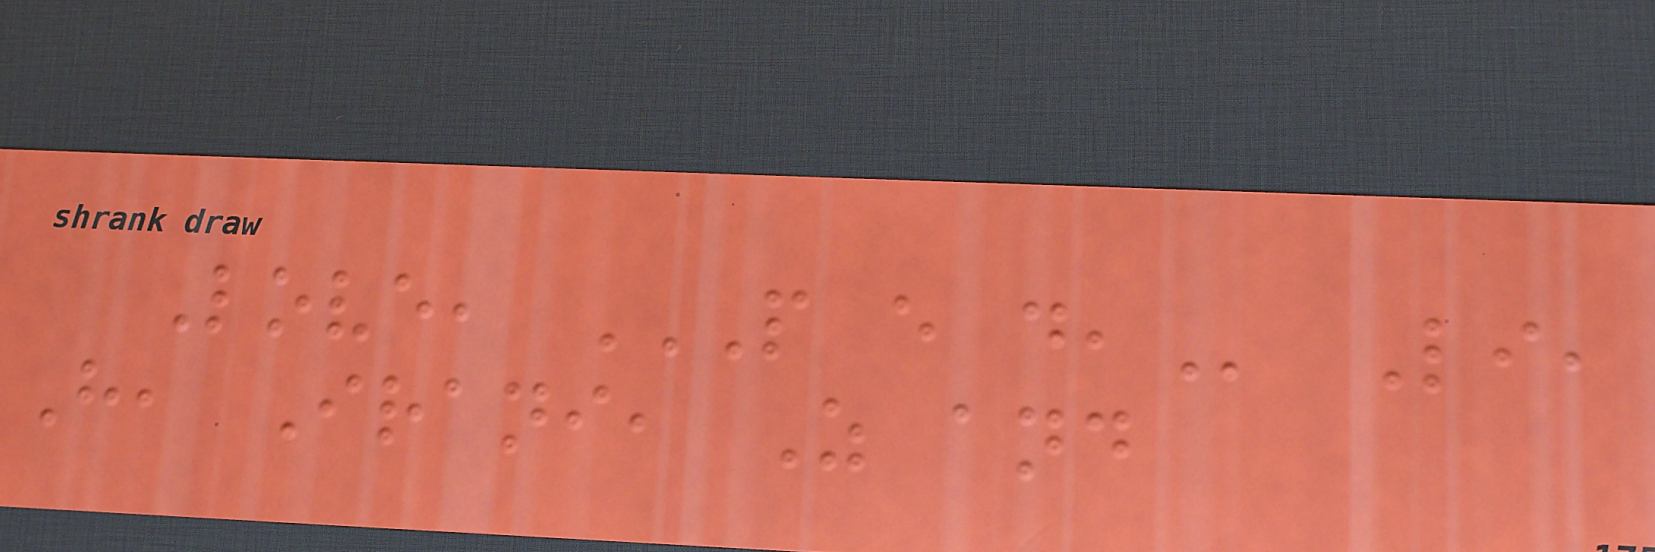Love, P E D, Li,
H, Irani, Z and
